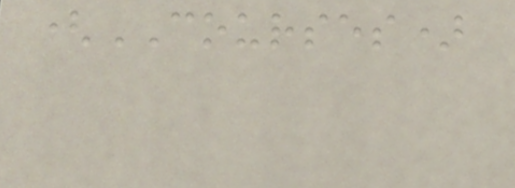(COURSES)
